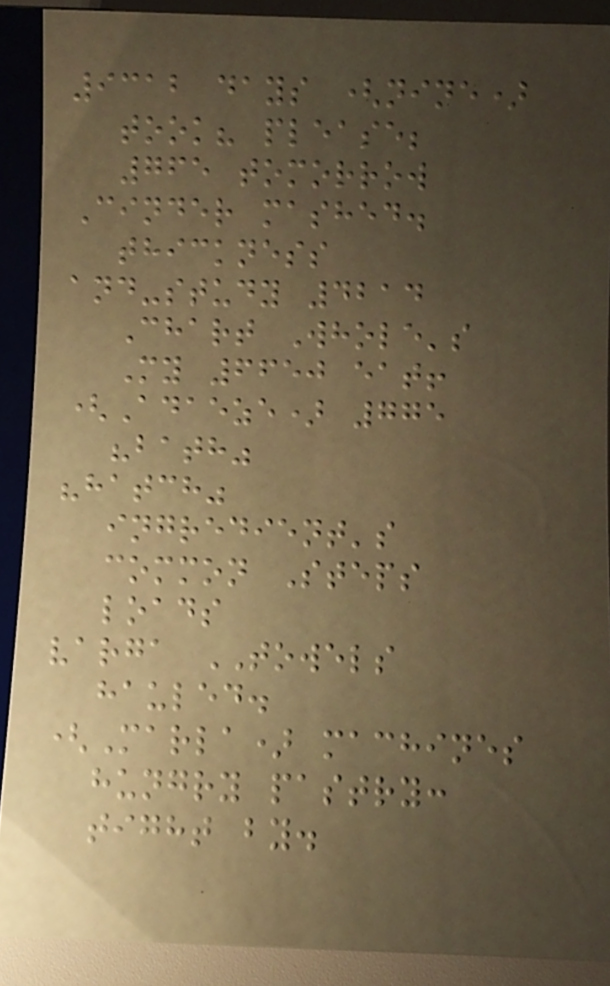9312 days (nine)
took? please;
765 tomorrow
Cinder mashed.
thickness
and-study 4214
Chart Whole's
My 6650 eat!
(Adaeze) 775
"bath"
"hatch"
ingredient's
common Steps
loads
varga TOWELS
hauled.
(Marla) machines
hungry pastry:
tight by.
